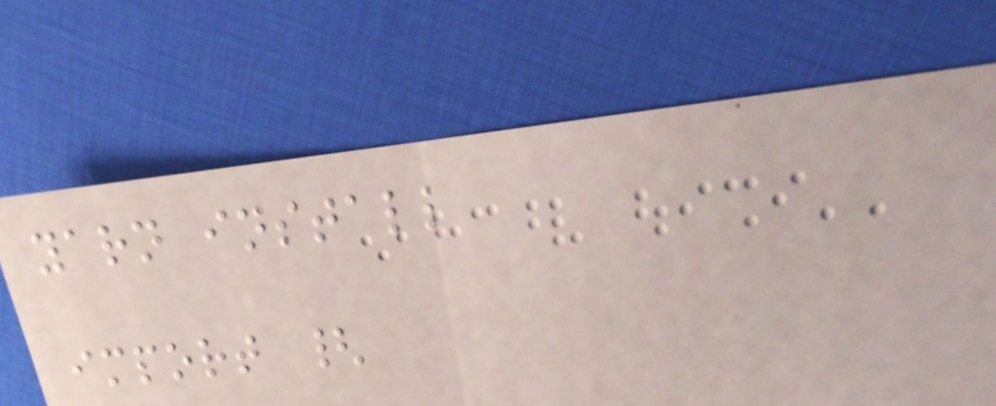yarn install
import {
